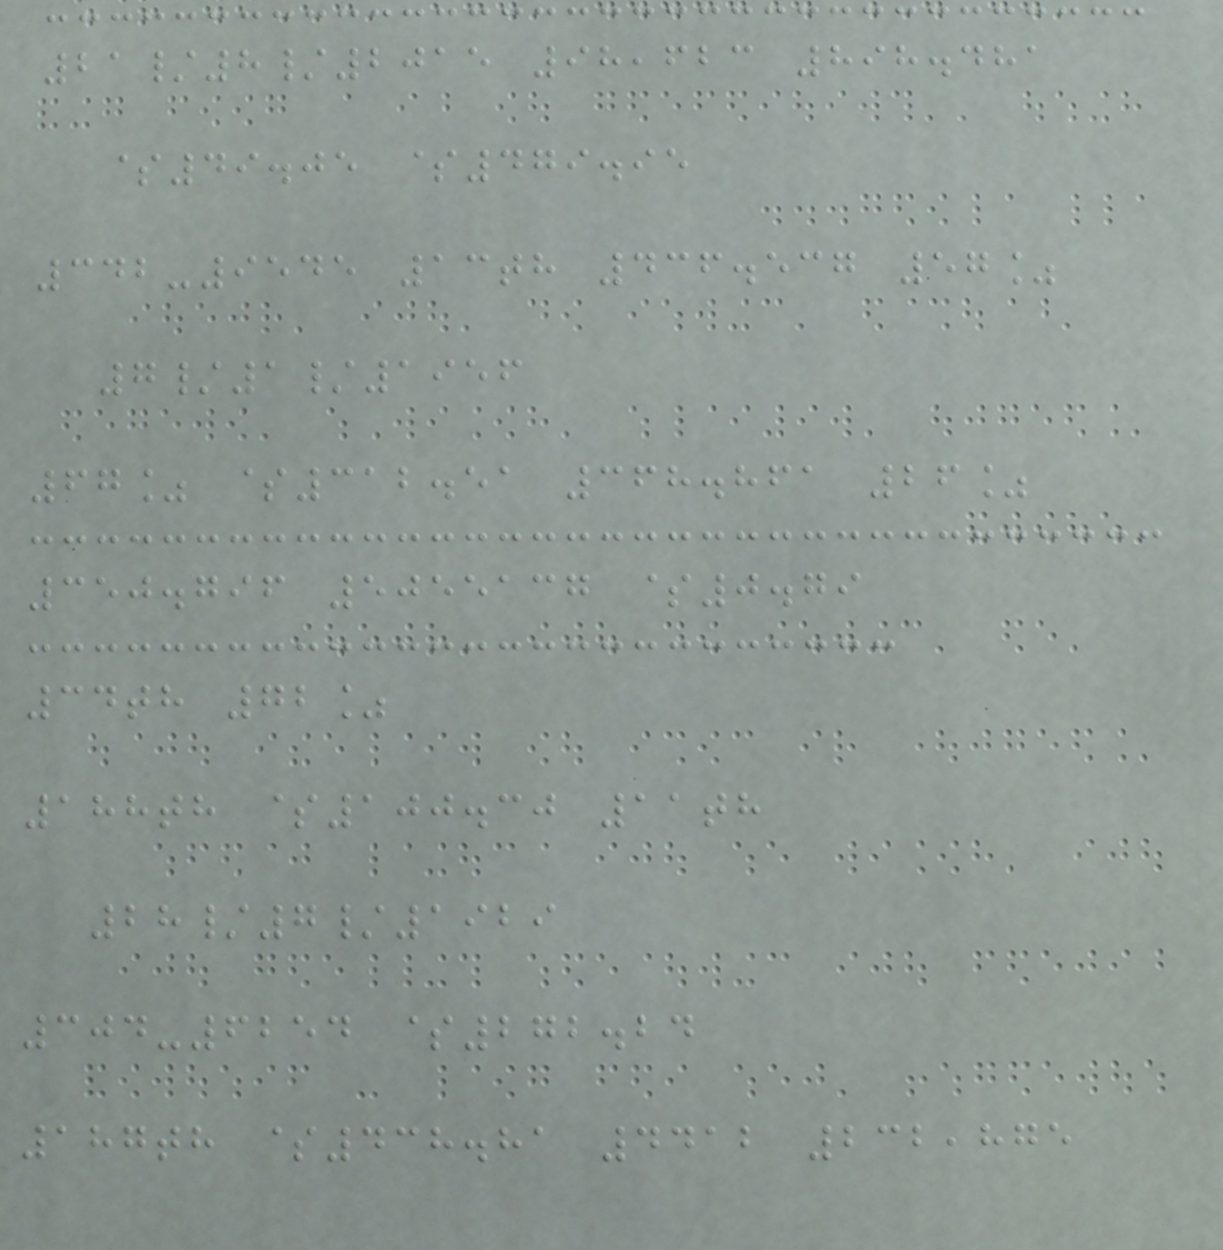21/8/2015 98,623 898.481
$49.05 $479.95
342-9545 13th 436.537 57%
7/1/1956
67% $312.51 368.861 26%
350.796 5055137 $0.79
34th 72%
188th $100.30 11th
28/7/1929
304-6254 $272.24
187th $438.81 4412 232,875
